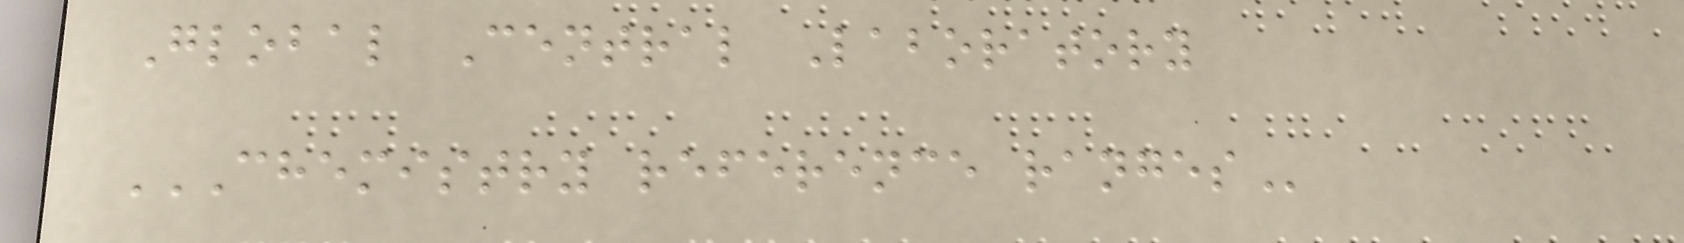Global Central Laboratory
CHEMISTRY REFERENCE RANGES
